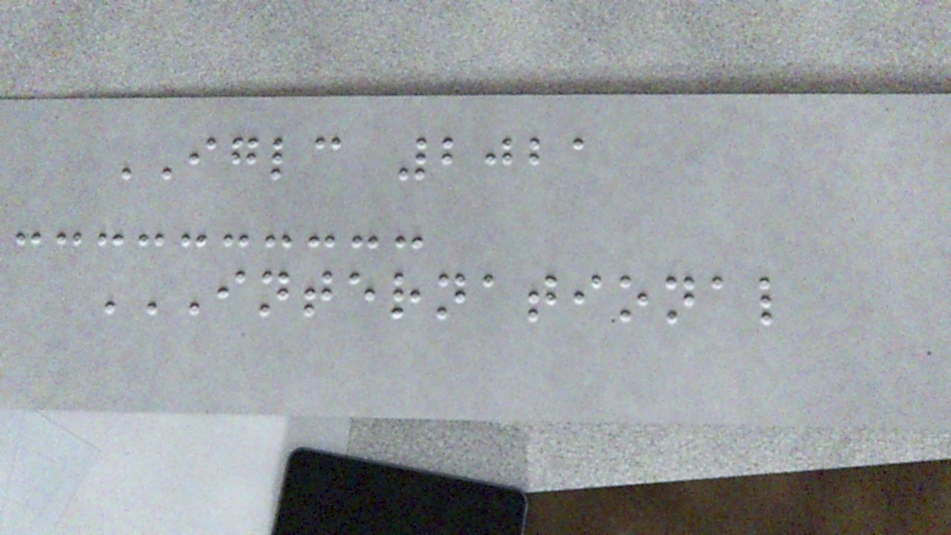IGLC 2021
INTERNATIONAL
